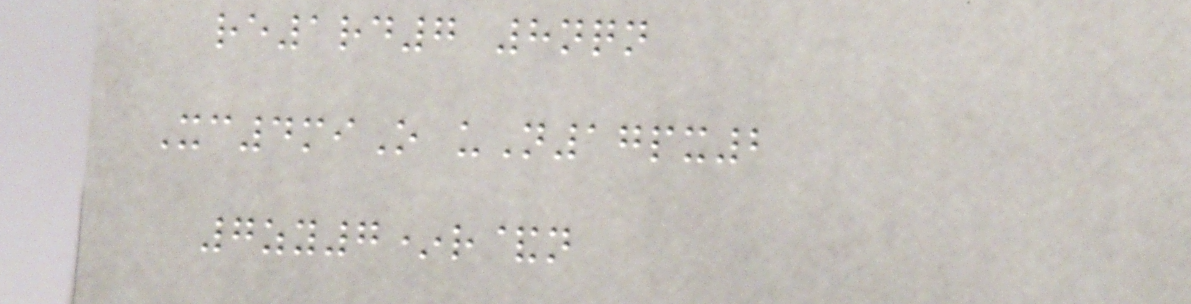re1rd7 8nqn
Xc4miO uN17px2
7zy7*r&n
